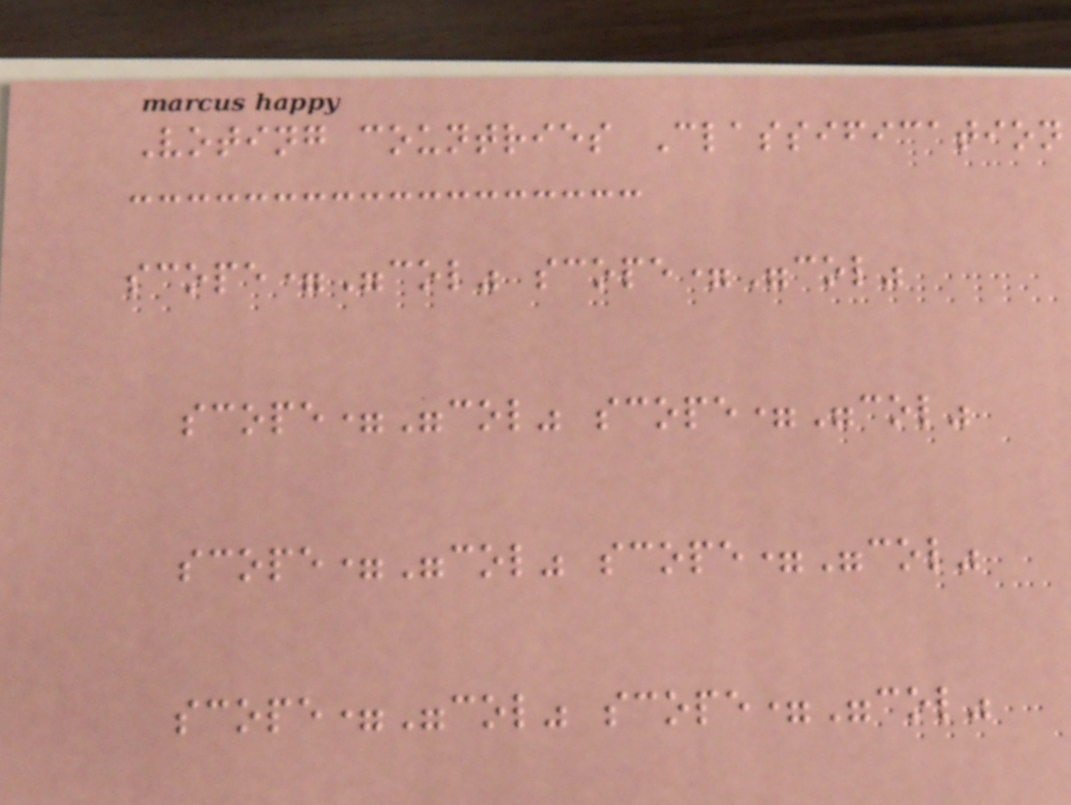Voting countries Classification
scope="col" scope="col"
scope="col" scope="col"
scope="col" scope="col"
scope="col" scope="col"
